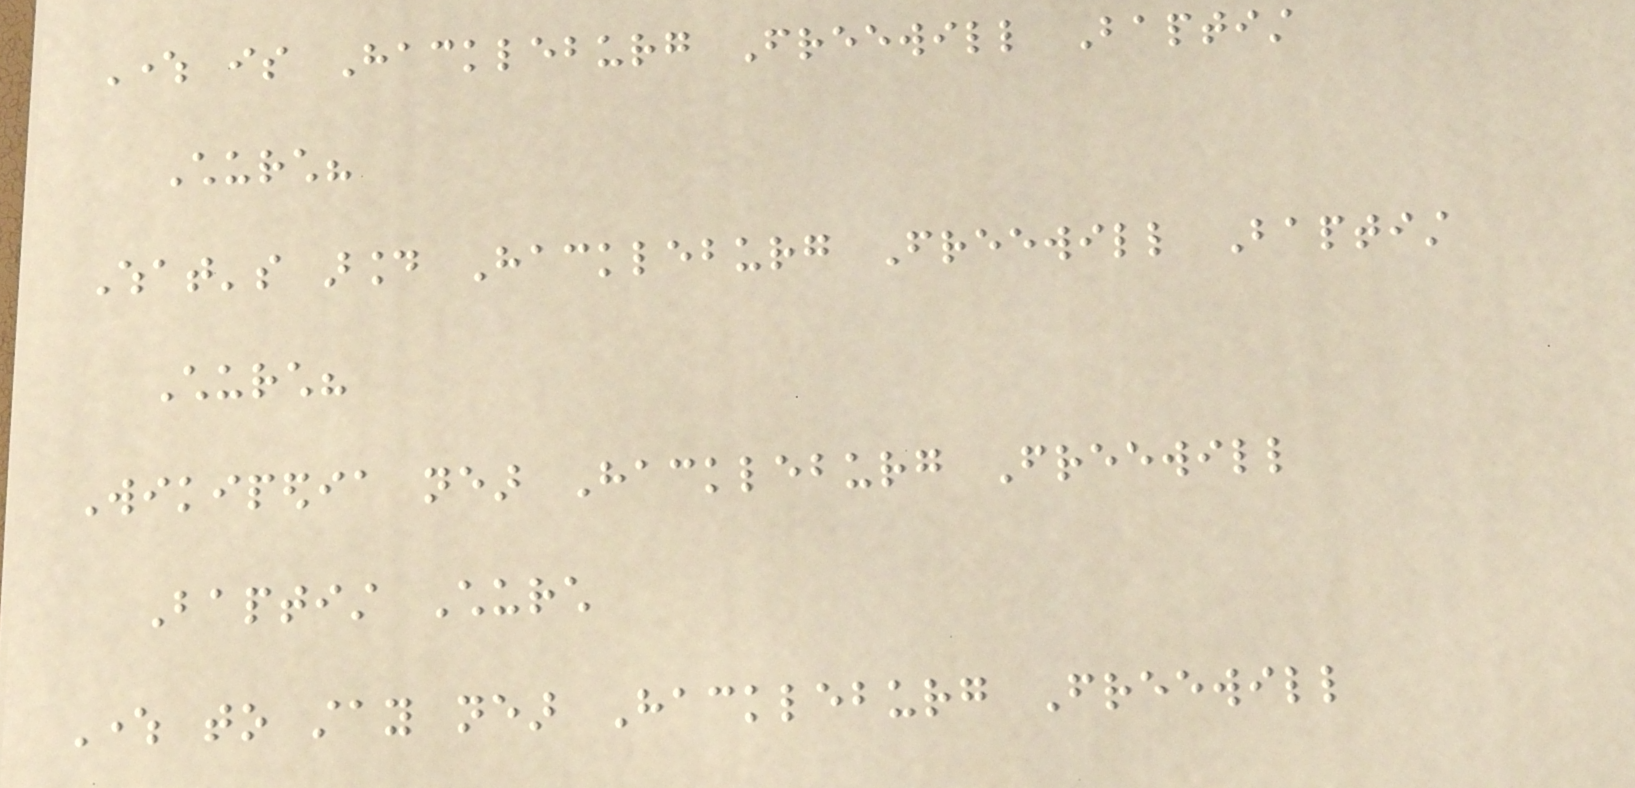Where is Hackleburg Freewill Baptist
Church?
What's around Hackleburg Freewill Baptist
Church?
Wikipedia near Hackleburg Freewill
Baptist Church
Where to stay near Hackleburg Freewill
